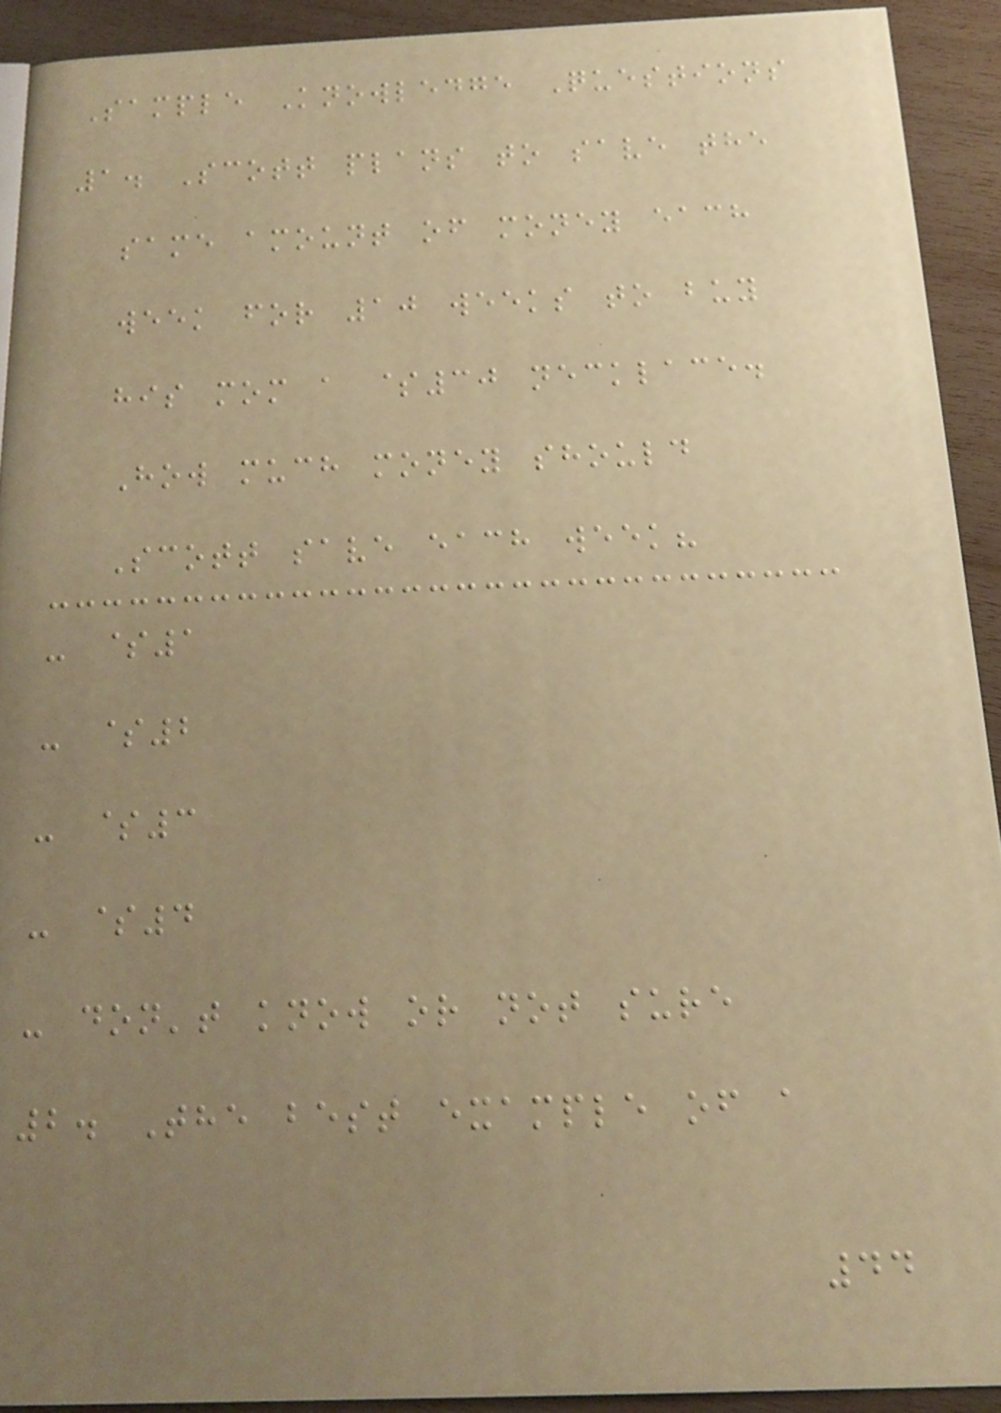Sample Knowledge Questions
1. Scott plans to save the
same amount of money each
week for 10 weeks to buy
his mom a $30 necklace.
How much money should
Scott save each week?
- $1
- $2
- $3
- $4
- don't know or not sure
2. The best example of a
44
